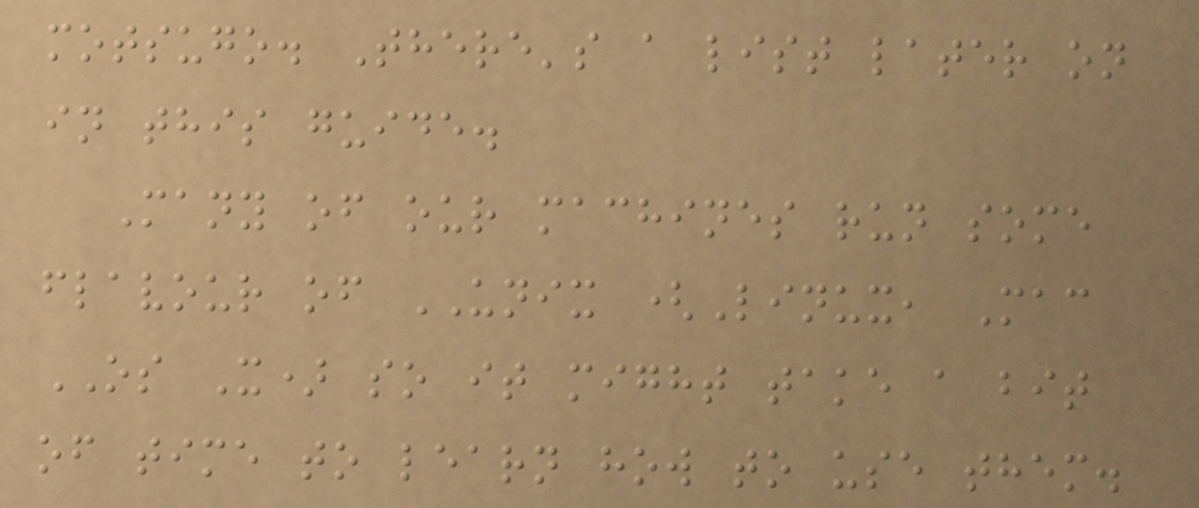motsugo. There's a list later on
in this guide.
Many of our machines run some
flavour of UNIX (Linux, Mac
OS X) so it might take a bit
of time to learn how to use them.
